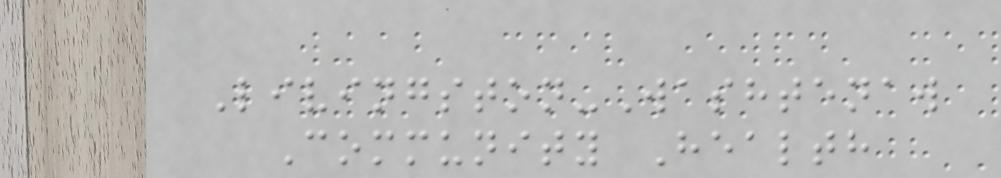Livingston-Washtenaw
Community Health
